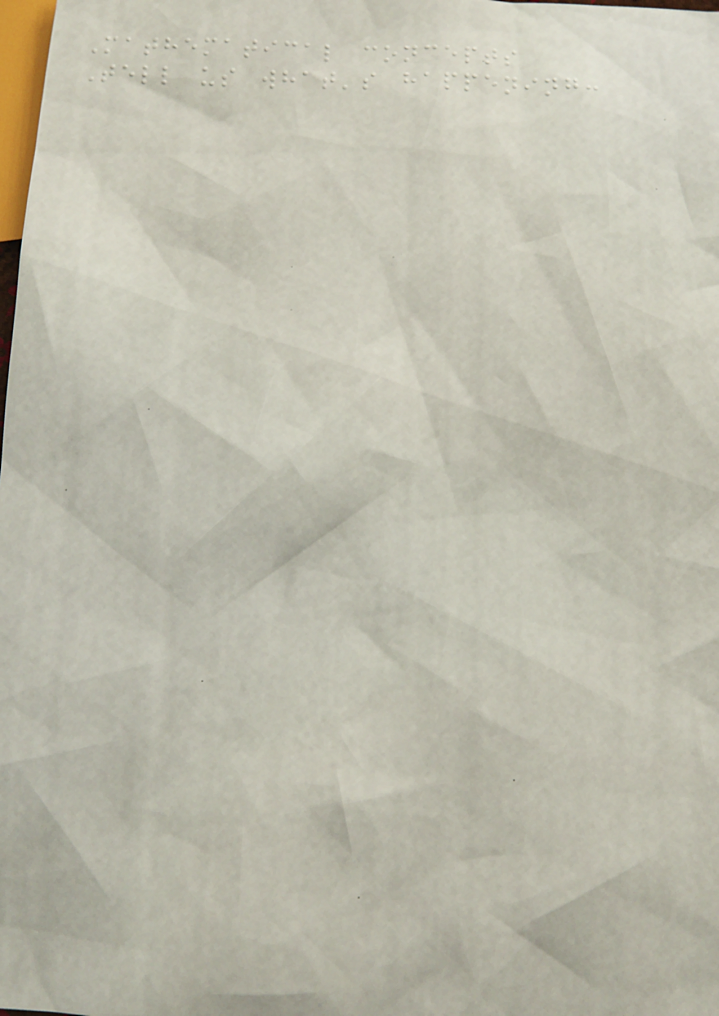Mathematical concepts
Tell us what's happening:
